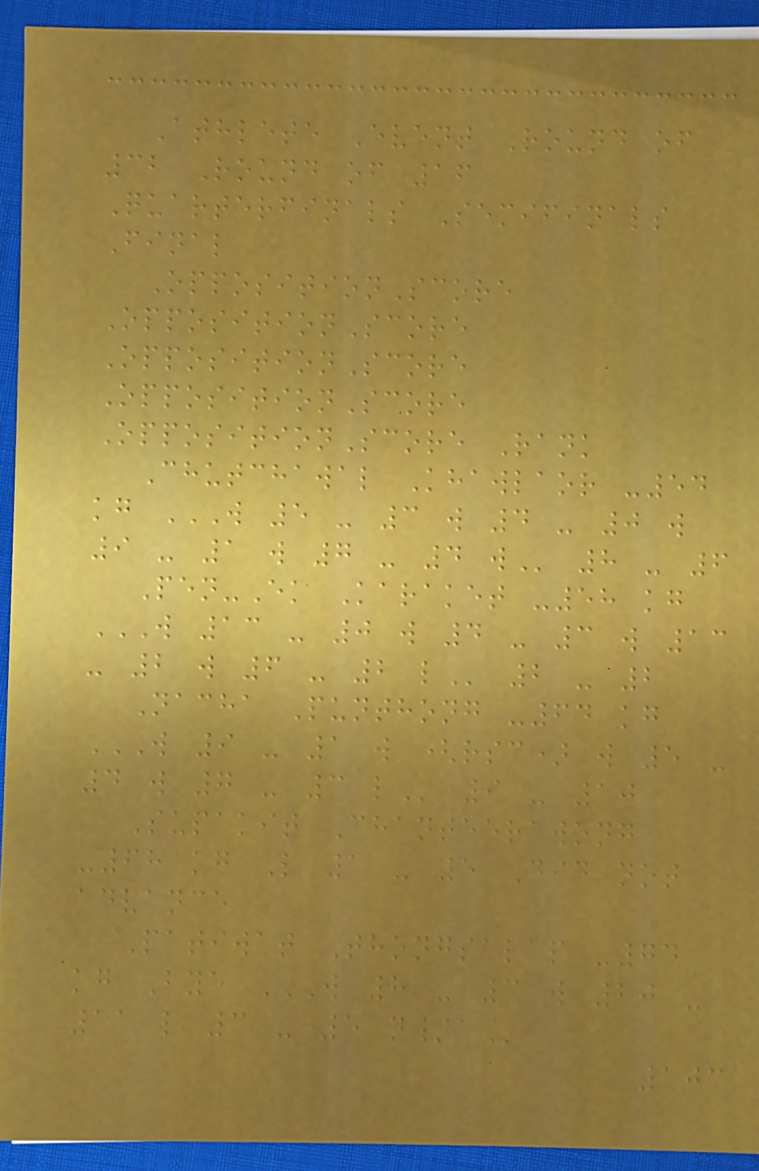Athlete Event Round of
32 Round of 16
Quarterfinals Semifinals
Final
OppositionScore
OppositionScore
OppositionScore
OppositionScore
OppositionScore Rank
Chutchawal Khawlaor -54
kg W 5 - 3 W 4 - 0 W
9 - 1 W 7 - 4 W 8 - 6
Pen-Ek Karaket -58 kg
W 13 - 0 W 4 - 3 W 13
- 2 W 6 - 2 L 2 - 2
Nacha Punthong -64 kg
W 9 - 1 W (RSC) W 5 -
4 W 7 - 3 L 9 - 10
Supakit Chanteerawong
-68 kg L 1 - 5 Did not
advance
Patiwat Thongsalap -74
kg Bye W 8 - 3 W 20 -
11 L 3 - 5 N/A
103
